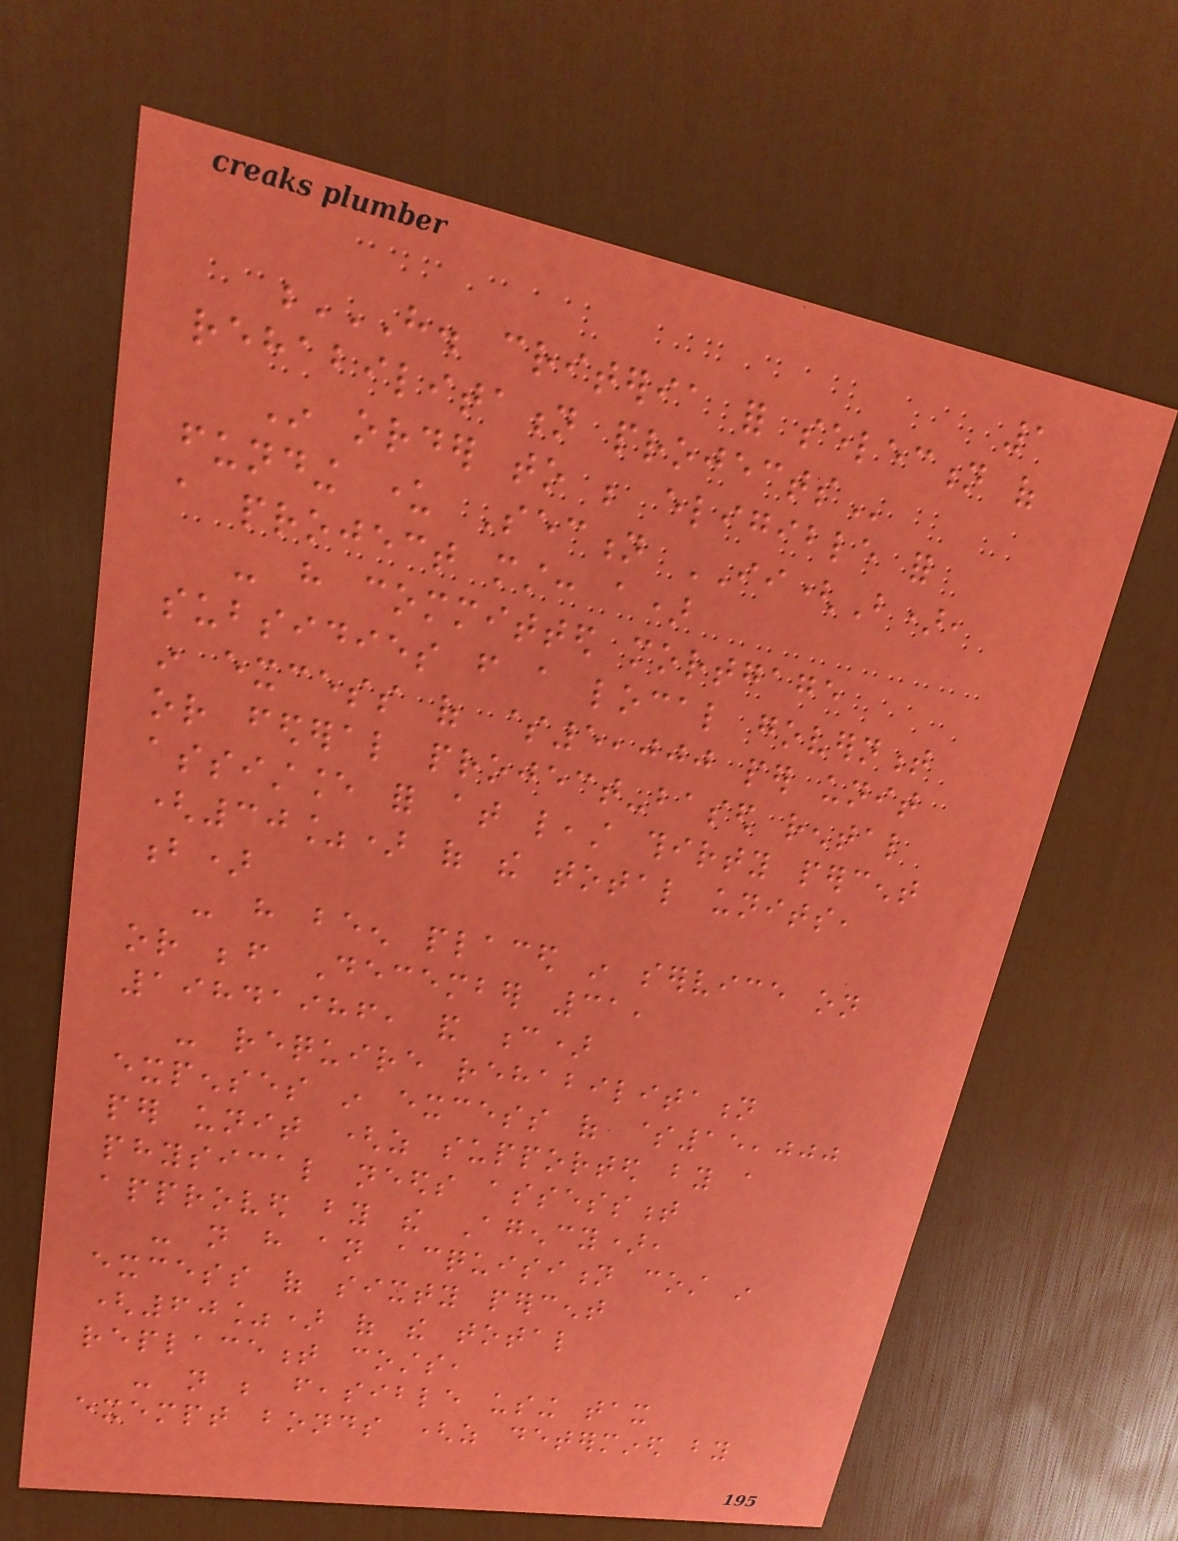1
H. CRITERIA FOR SELECTION OF
REHABILITATION PROJECTS
In order to be eligible for
funding under Section II(B),
a project must: a)
- have committed mortgage
subsidies from a local government
in excess of $5,000 per unit
or federal project-based rental
assistance for at least thirty percent
(30%) of the total units,
b)
- have been placed in service on
or before December 31,
19841986, and c)
- require rehabilitation
expenses in excess of $15,000
per unit (as supported by a
physical needs assessment
approved by the Agency),
- not have an acquisition cost in
excess of sixty percent
(60%) of the total
replacement costs,
- not be feasible using tax
exempt bonds (as determined by
